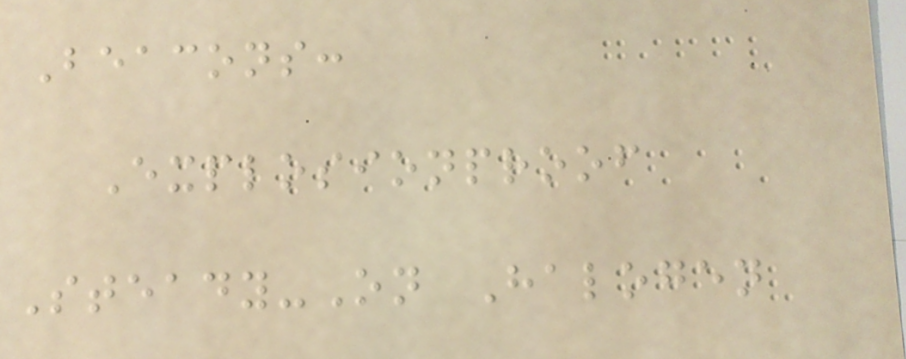Beacons:
Explosionproof
Steady-On Halogen
